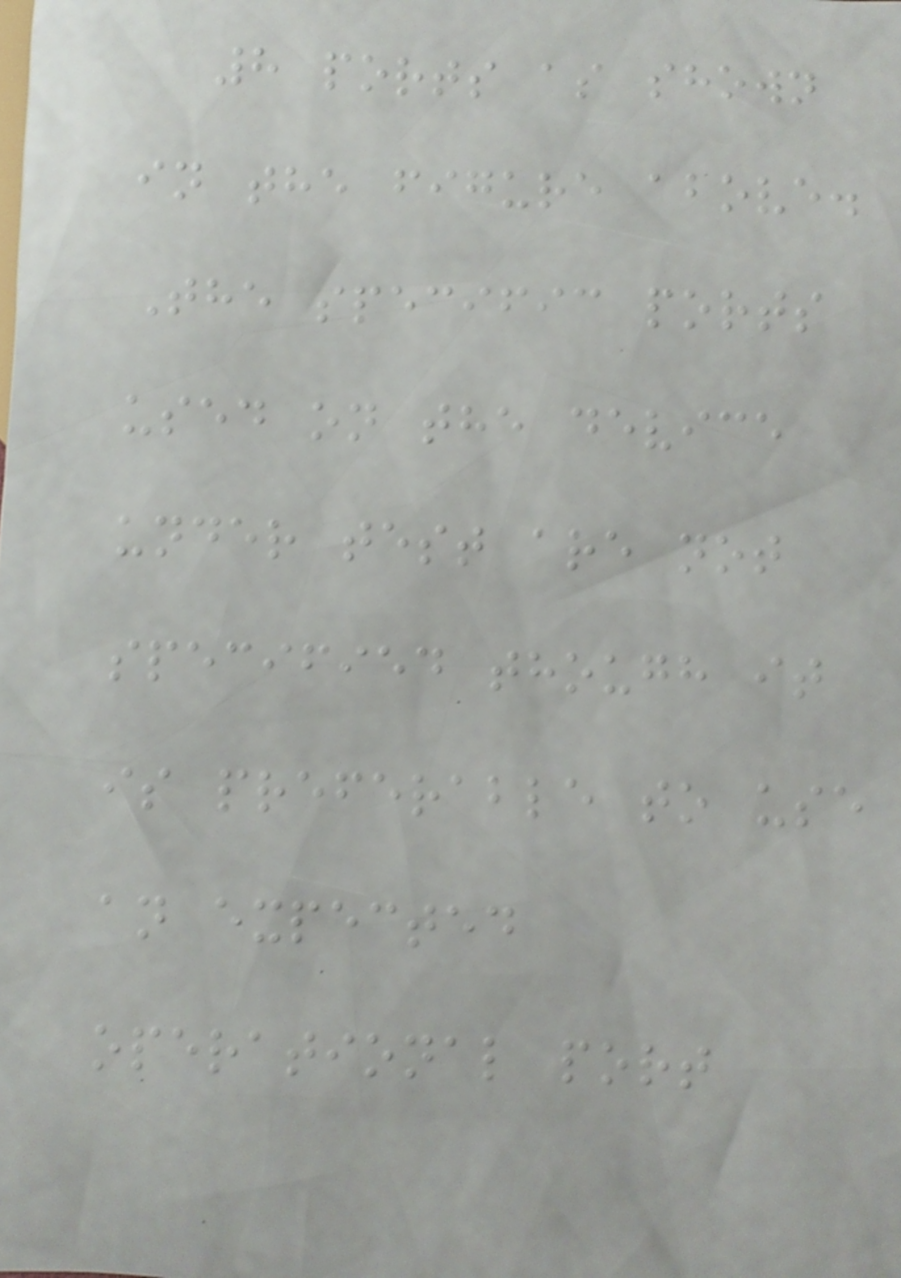8 ports as shown
in the figure above.
The specific ports
used on the device
under test are not
specified though it
is preferable to use
an expected
operational port
